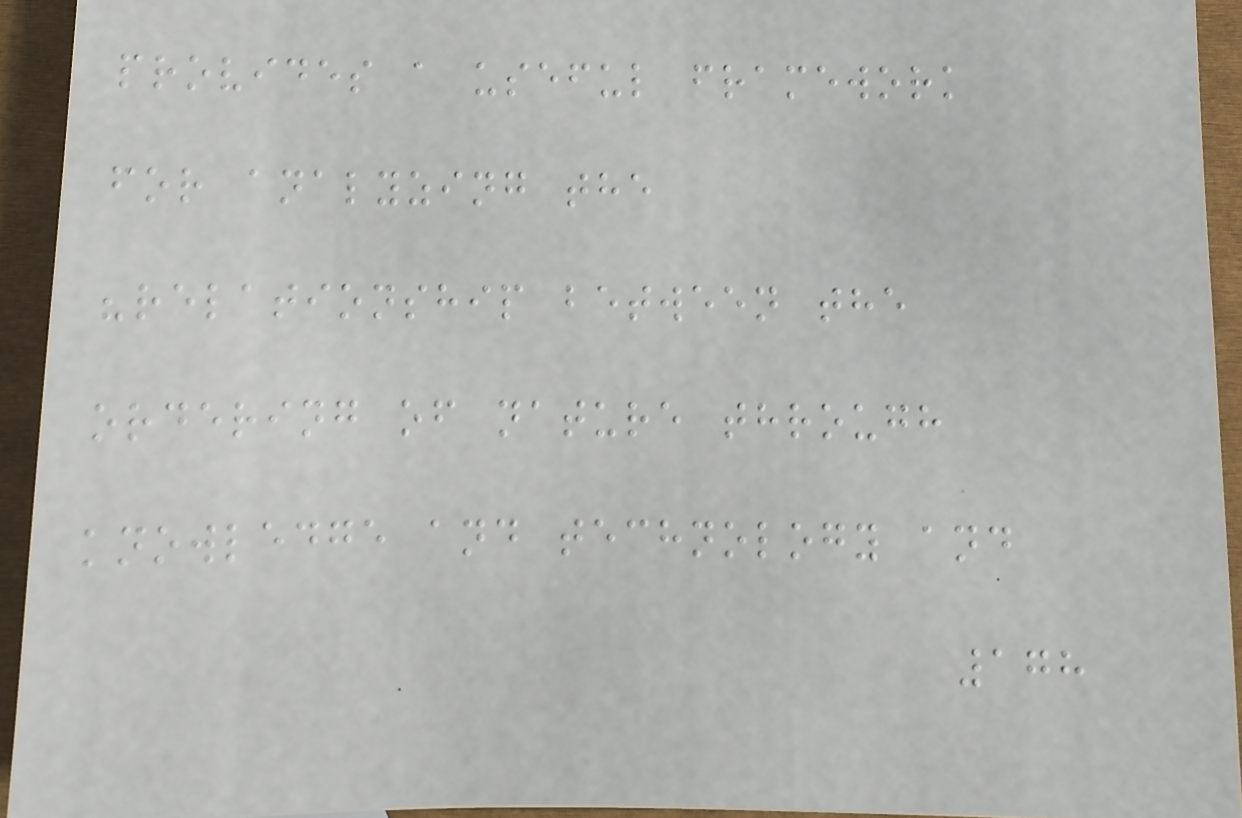provides a useful framework
for analyzing the
"relationship between the
ordering of nature through
knowledge and technology and
178
